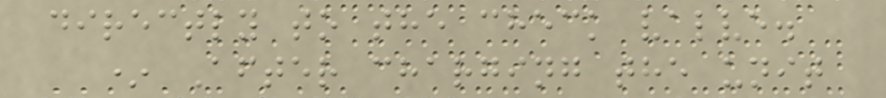directly to the check valve.
* After charging the unit
